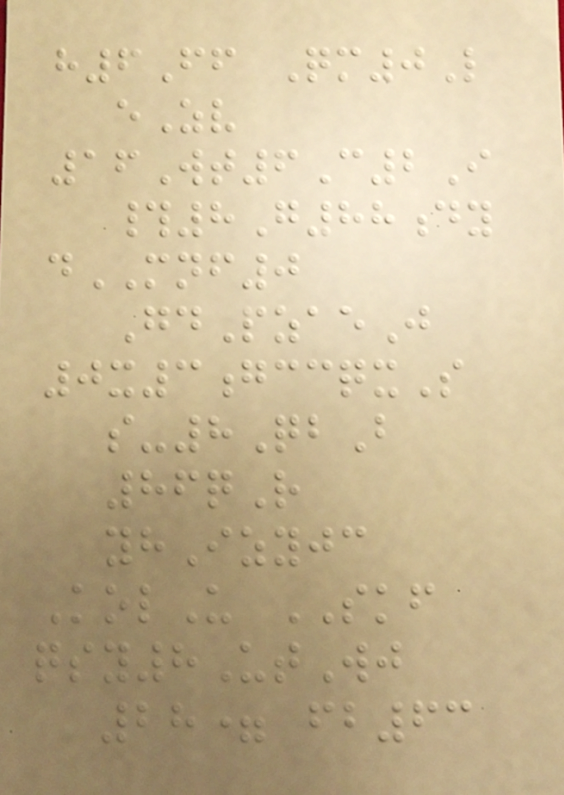h6Ff Qm0L
eZv
16Wt6C2I
#8G88dy
dMNF0
GdPzaeJ
0x3gccqxS
s-8QbB
86qR
yhIzyjc
KolU SKF
qsy8UtWj
28= fb63
